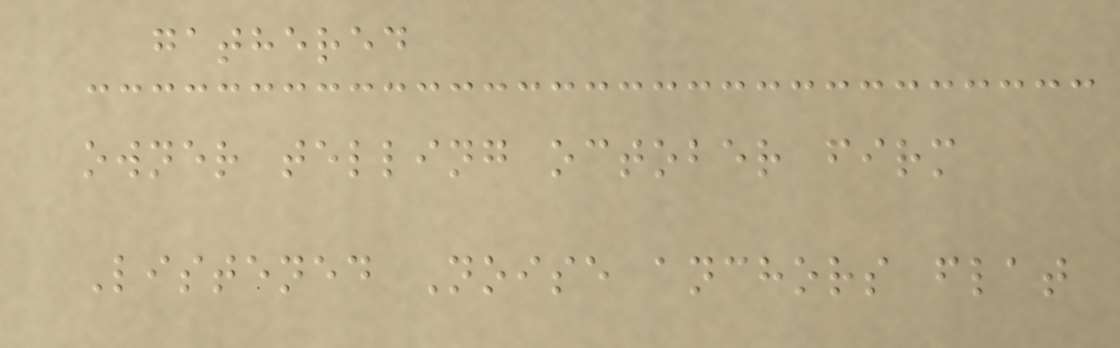gathered
owner telling october firm
Listened Noise anchors flat
